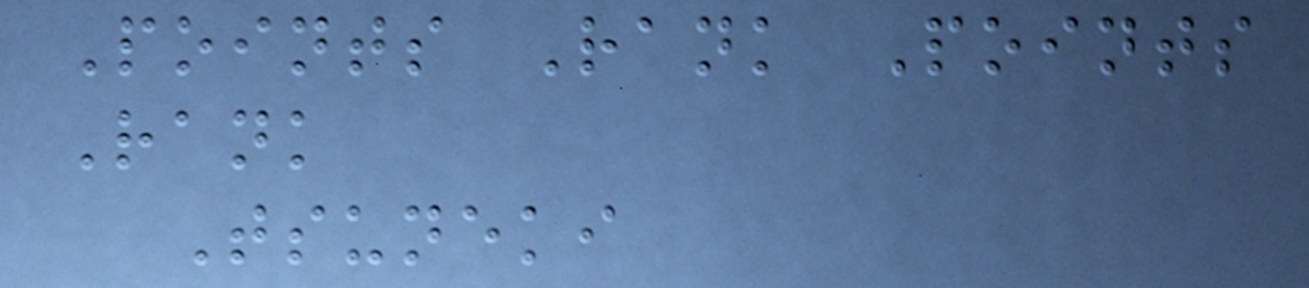Points Rank Points
Rank
Tsuneki
